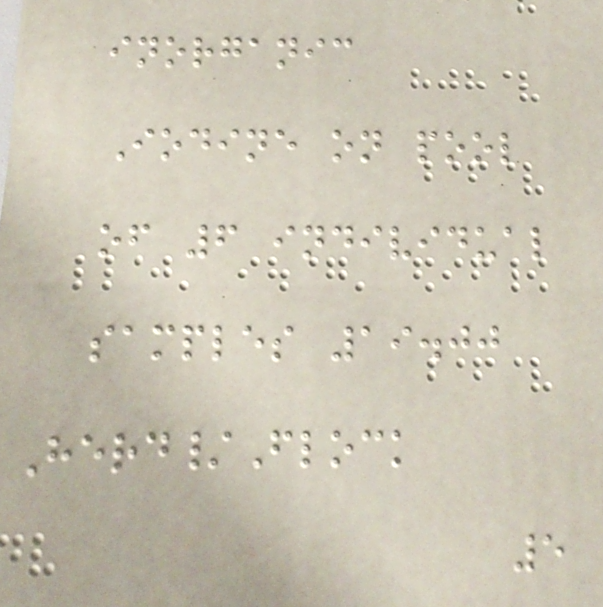inorganic
Iodine on pool
of 6 individual
samples 19.00
Herd/Flock
5
